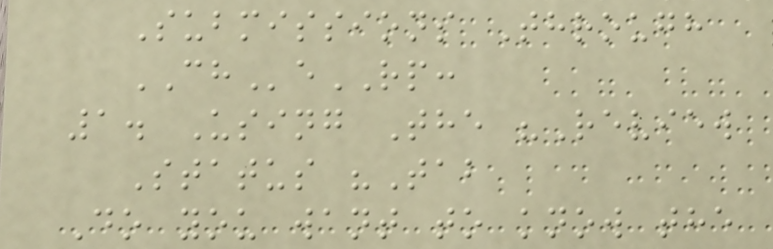Submissions Through
CHeRP:
1. Using The "Review
Status "Tab
Do you want to know the
